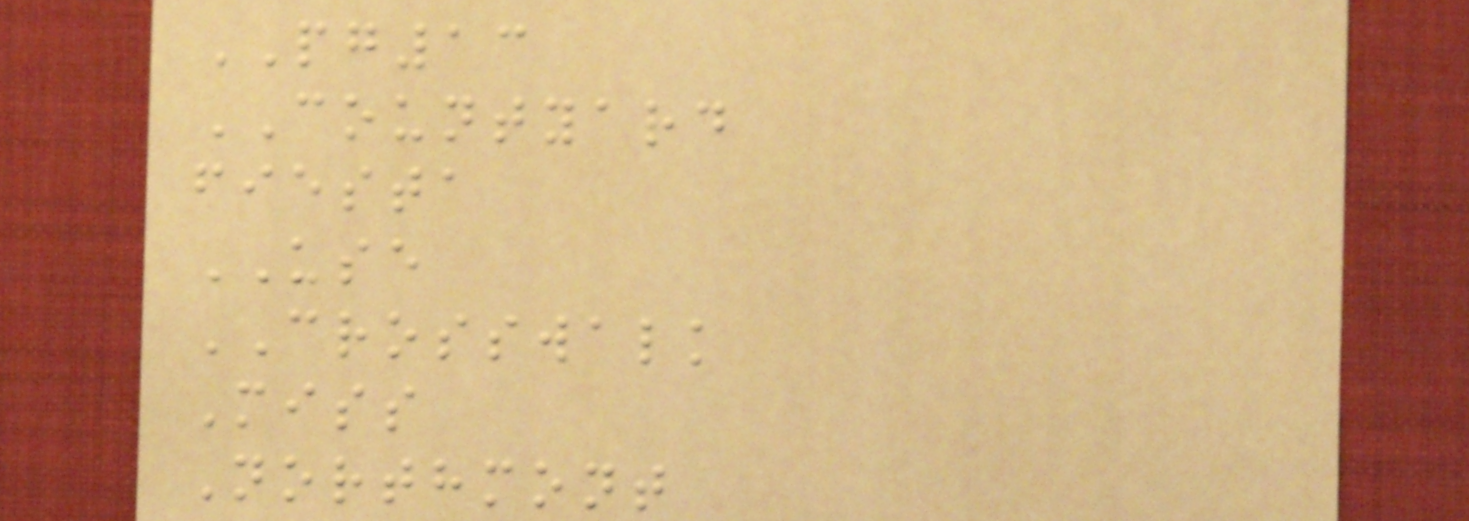PG13
COUNTYARD
fiesta
USE
CROSSWALK
Miss
Northmont
